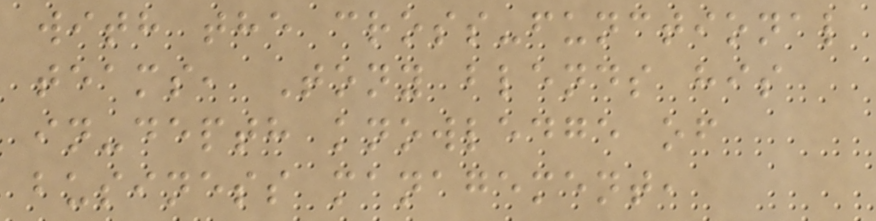with the cross-functional
teams, Tony blends his
in-depth knowledge of
business management,
